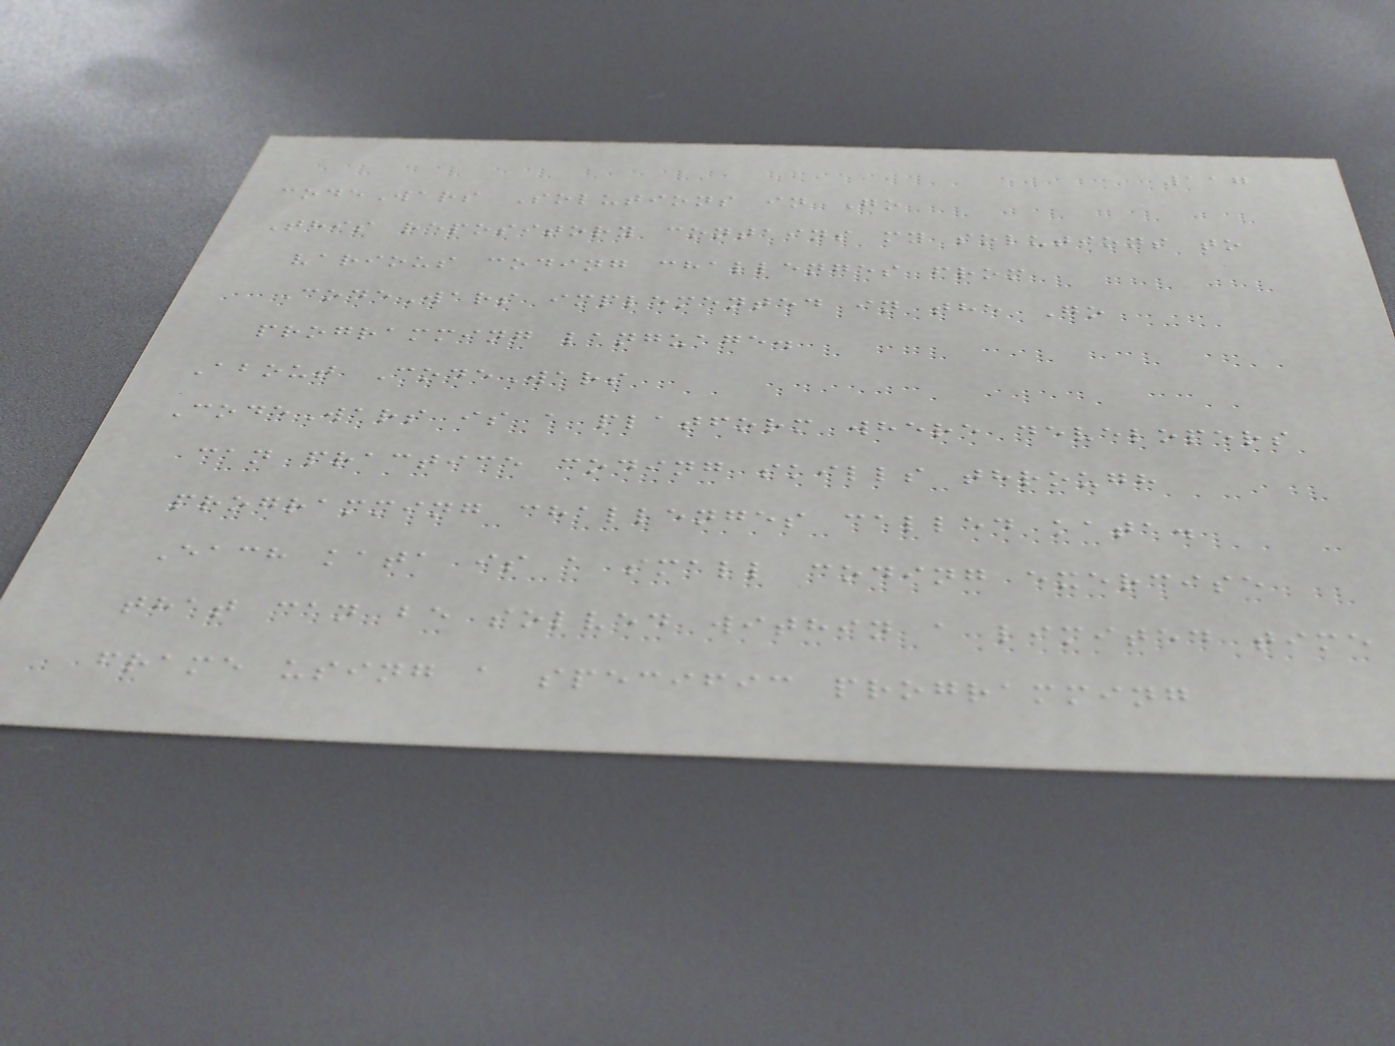117
codeWars Solutions in Go
This repository contains my solutions to
various coding challenges from
CodeWars implemented in the Go
programming language.
About CodeWars
CodeWars is a platform where developers
can practice coding skills through
programming challenges called kata.
Each kata is a small coding exercise
that can be solved within a limited time
frame using a specific programming
